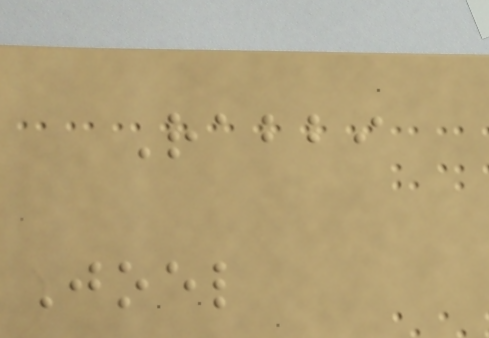Rabbi
Joel
